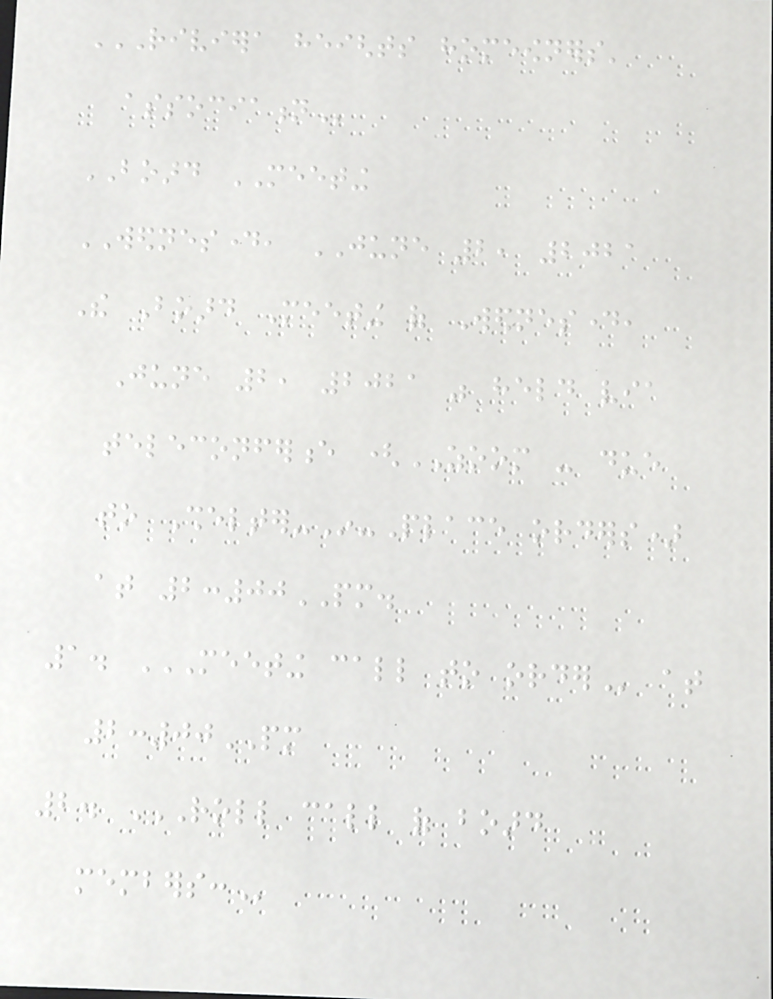RIVIERA HEIGHTS HOMEOWNERS'
ASSOCIATION
BOARD MEETING
WEDNESDAY, JUNE 2, 2021
The Board Meeting of Wednesday,
June 2, 2021 was held via
teleconference (ZOOM - due
to Shelter-In-Place orders)
at 2:00PM.
1. MEETING CALL TO ORDER at
2:00PM
2. ROLL CALL OF BOARD
MEMBERS:
